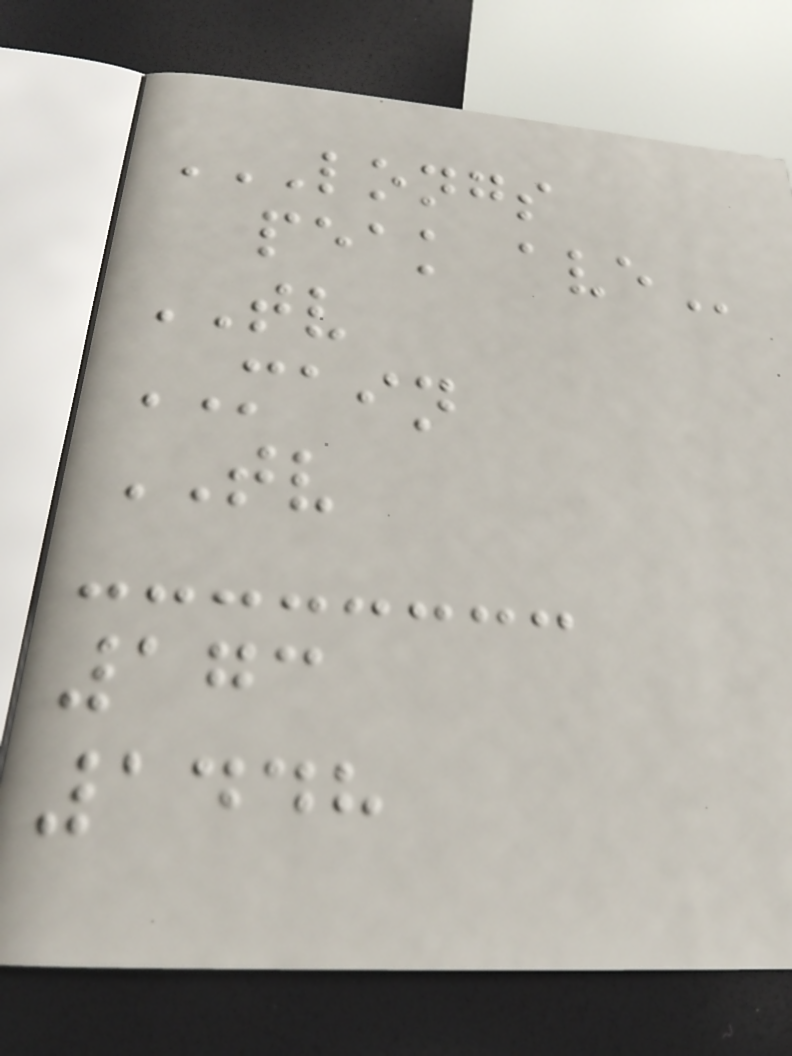LONGS
PEAK AVE
TV
MAIN
TV
173
1448
